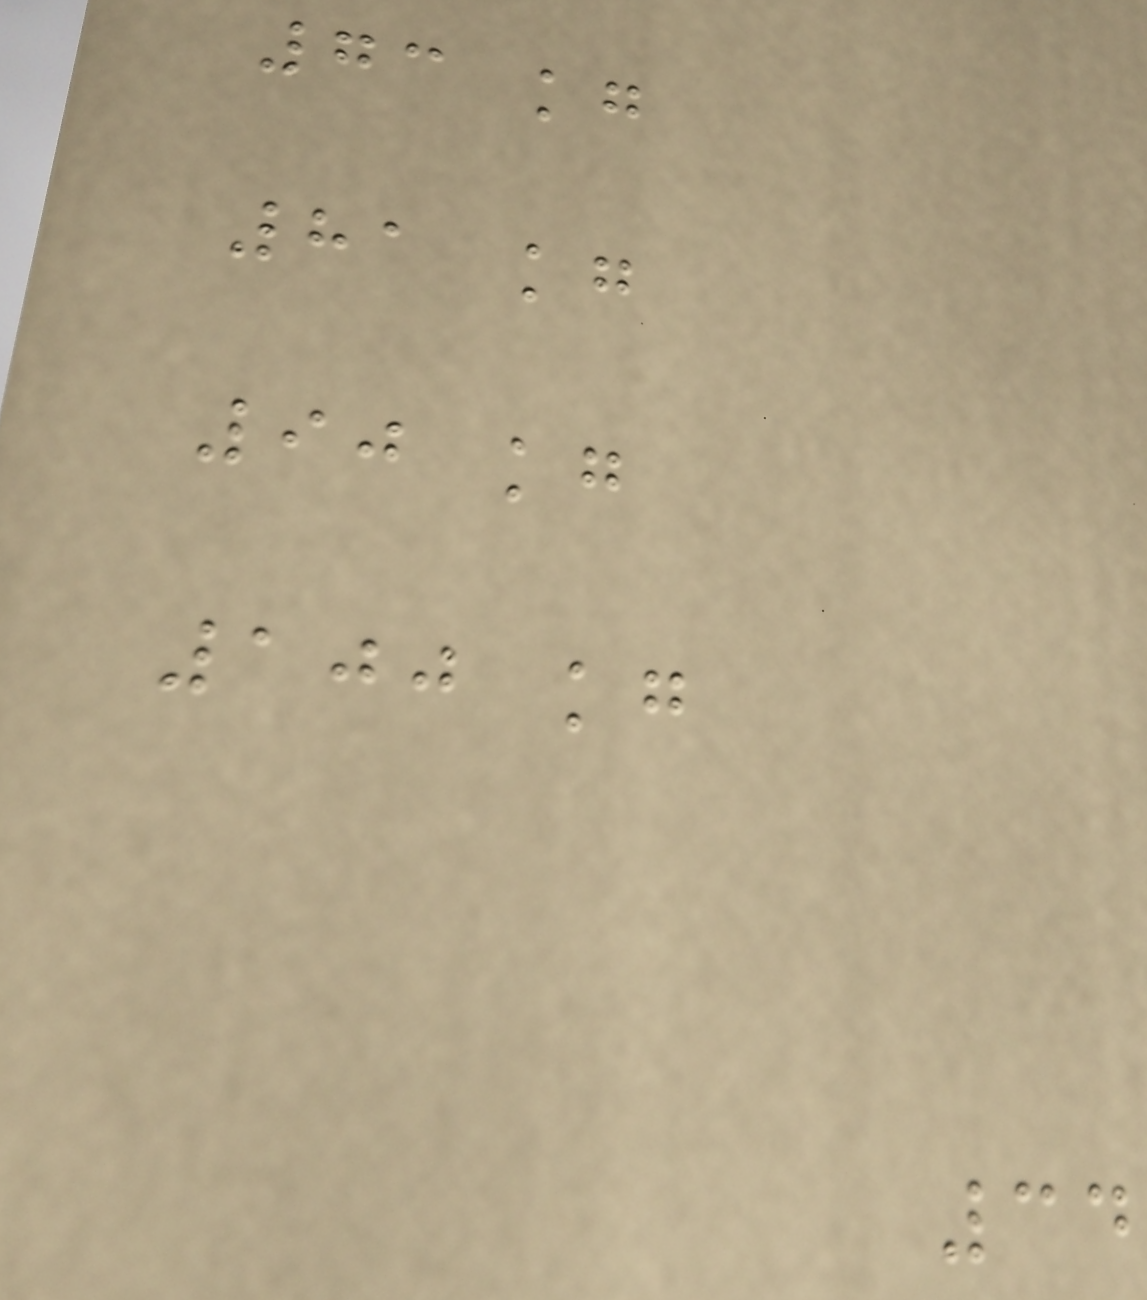73 kg
81 kg
90 kg
100 kg
34
